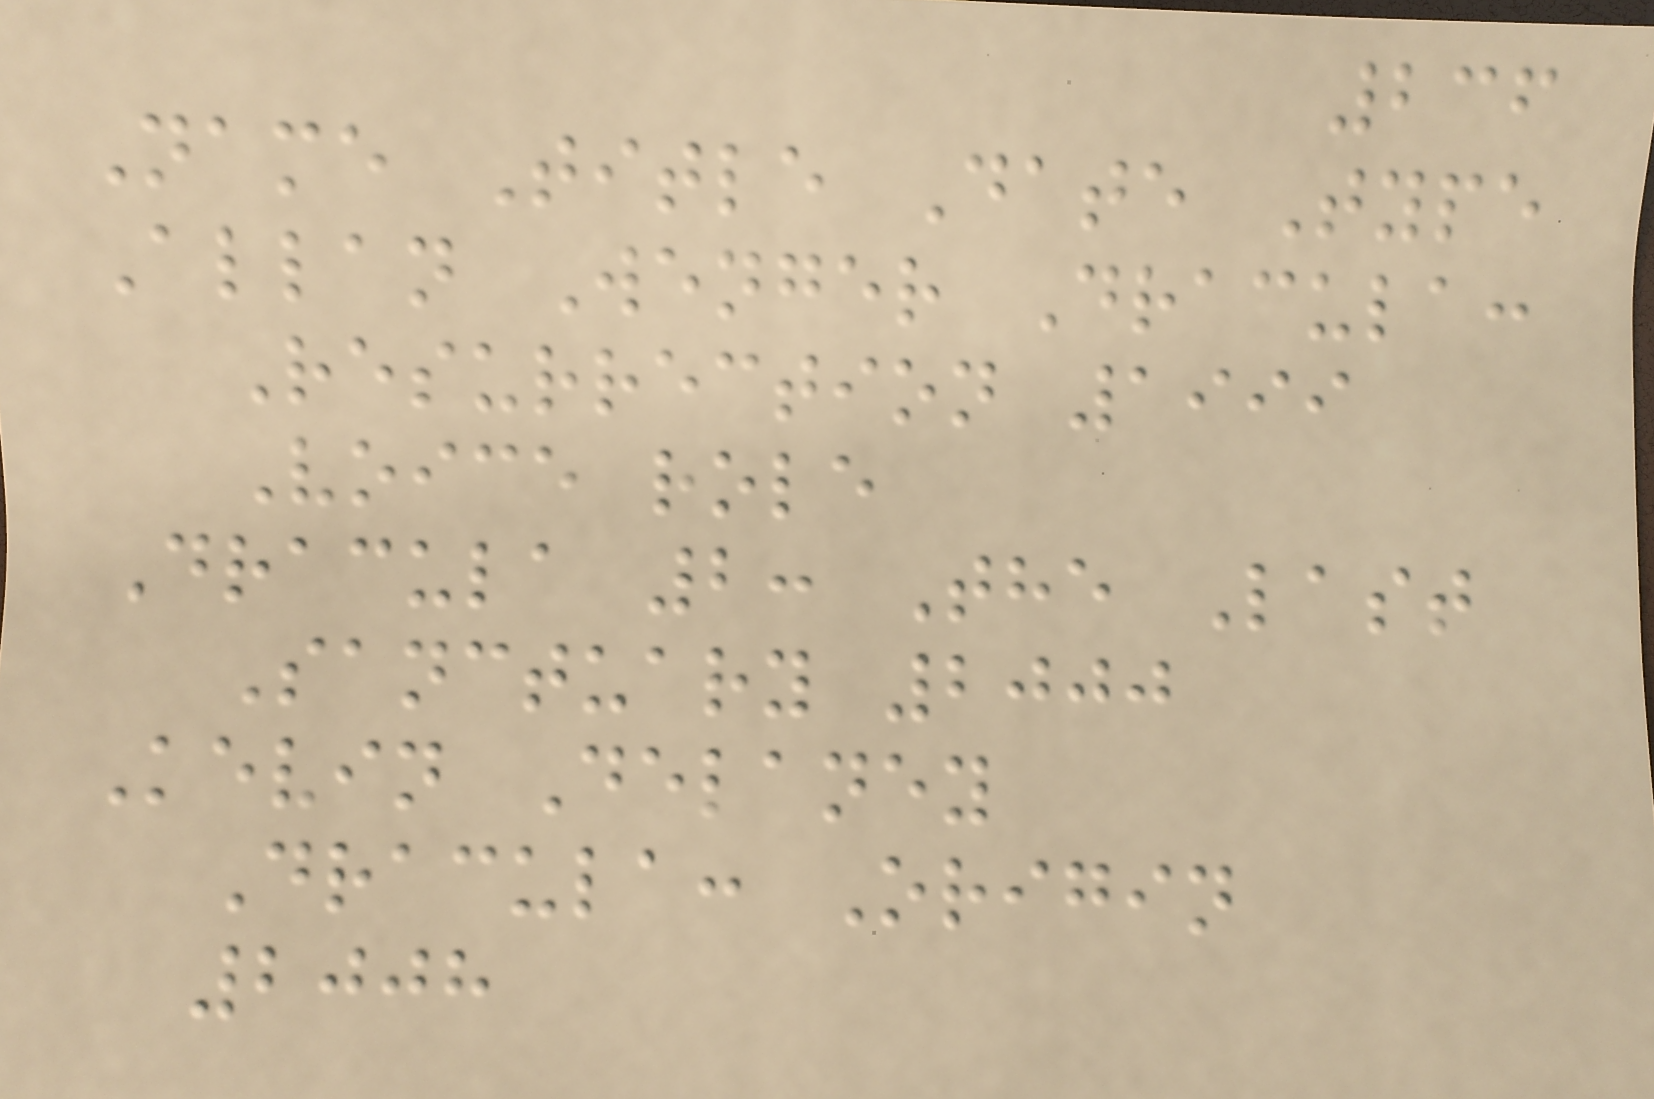236
Name Title Date Type
Allan Wenger Dracula:
Resurrection 1999
Voice role
Dracula 2: The Last
Sanctuary 2000
Kevin Delaney
Dracula: Origin
2008
